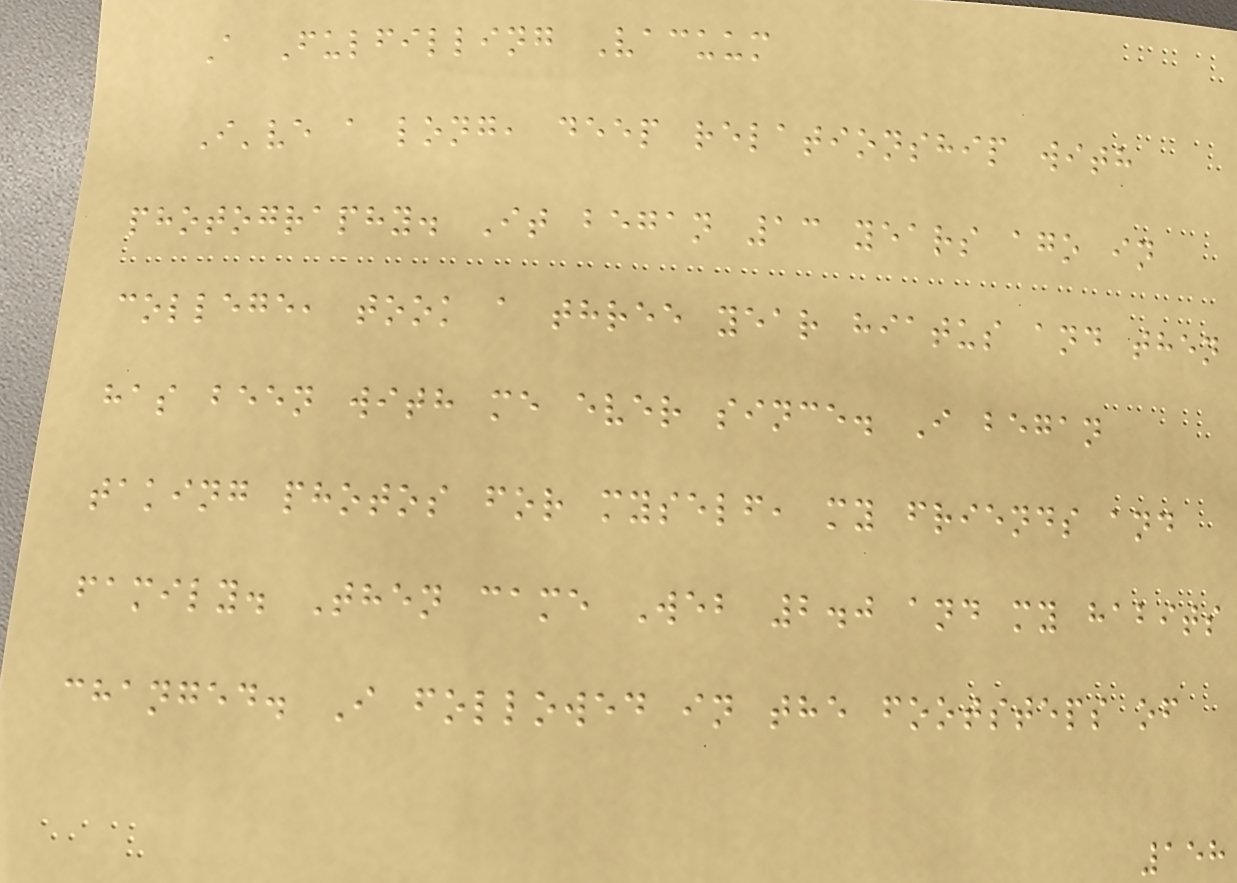A Fulfilling Vacuum
I've a long, deep relationship with
photography. It began 13 years ago in
college, took a three year hiatus and then
has been with me ever since. I began
taking photos for myself, my friends and
family. Then came Web 2.0 and my habits
changed. I followed in the footsteps of
158
